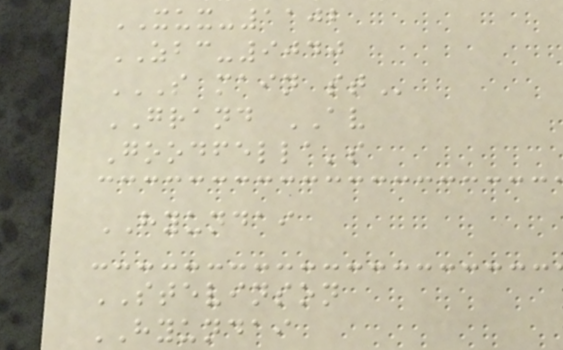XUX-1102
ZBC-9040
S MAIN ST
GRAND AV
Goodfella's
HYUNDAI
STEVINSON
HYUNDAI
